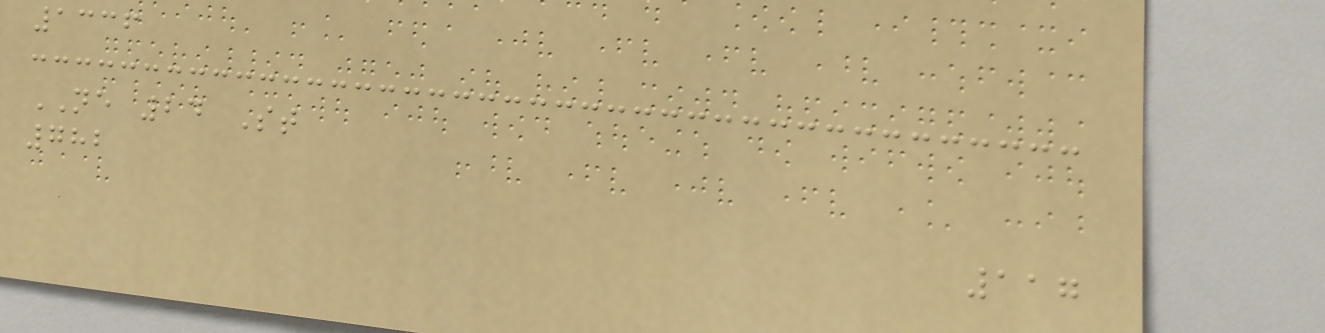1336
NE 24 St
782
117
